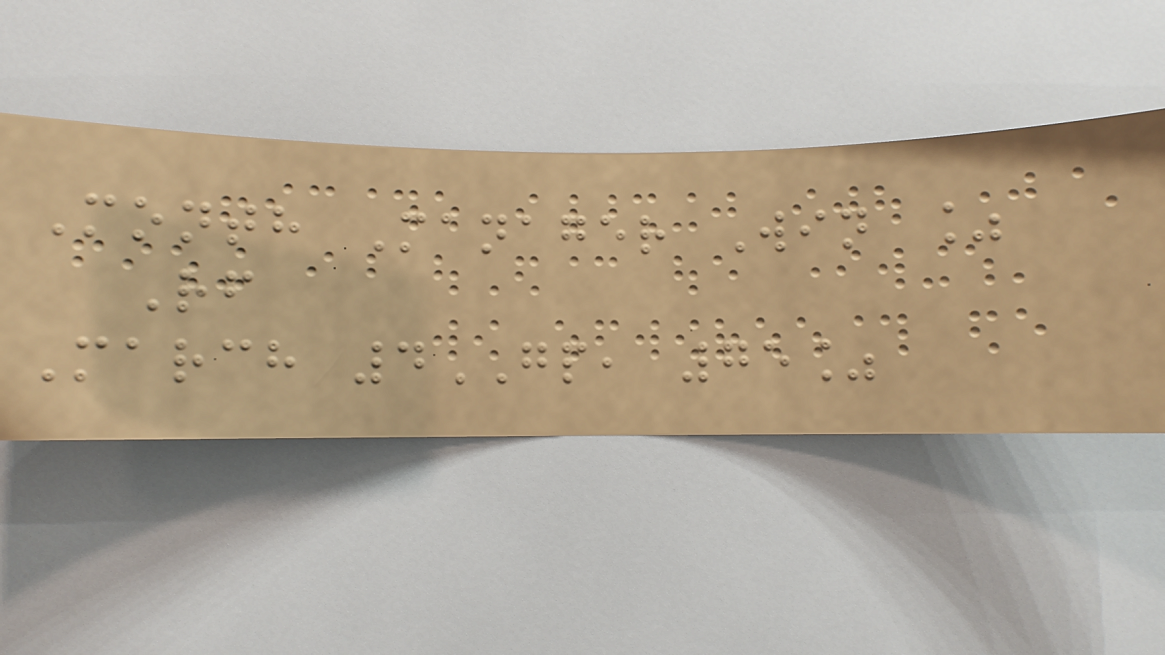Month Manager Win %
Rf
March 4GP, 75%
